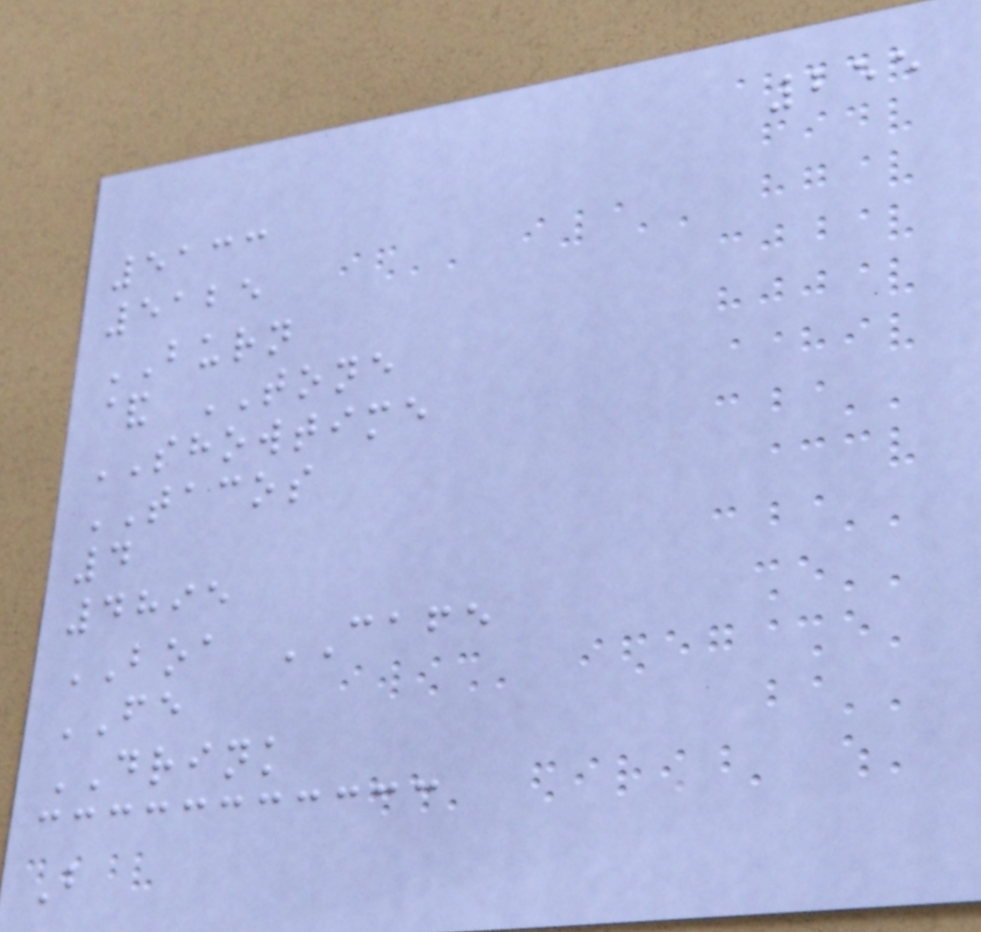255
5133
5125
BURN
& TONE
SHOWTIME
TACOS
4
4895
BOA CAFE
FE
DRINK
B
